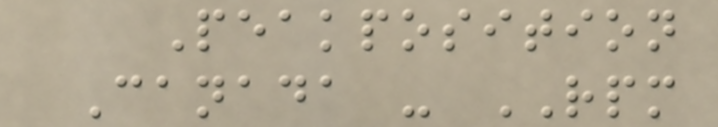Peakposition
Canada - RPM
